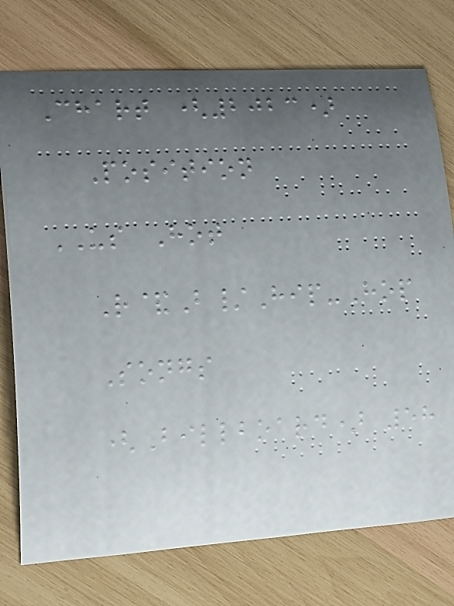Chart (2023)
Position
US Hot
R&B/Hip-Hop
Songs
(Billboard) 58
